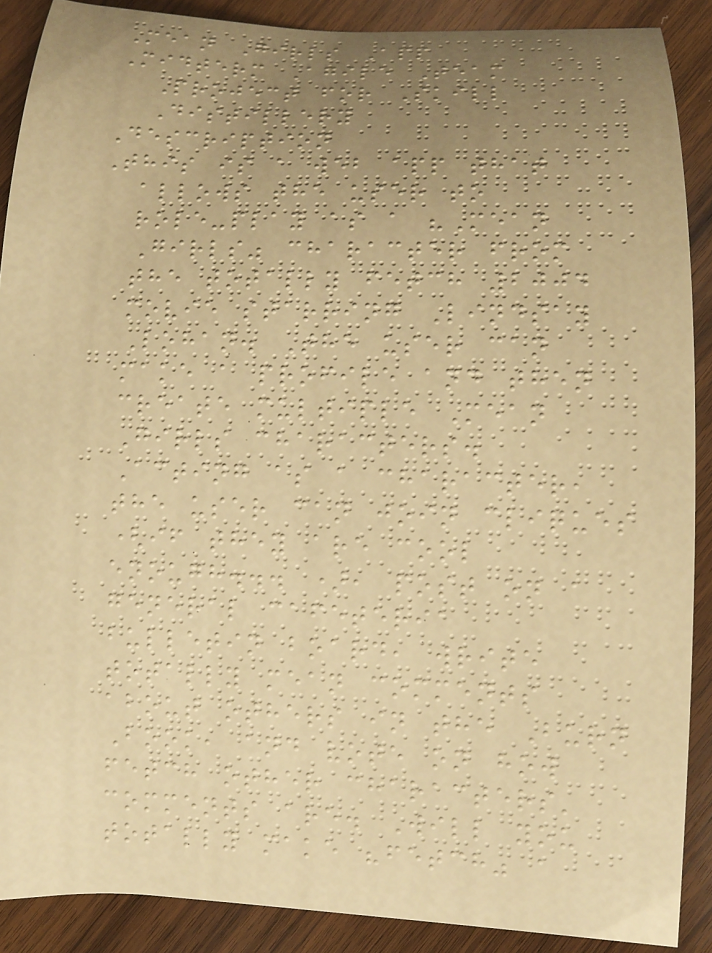Mean Girls App
Midterm Agile Team
Project for Skill
Distillery
Description
This is a web app that
allows the user to
role-play as a "Mean
Girls" character from
the totally fetch 2004
movie starring Lindsay
Lohan. The user can
make a profile and then
create multiple Mean
Girls characters.
Acting as a character,
the user can join cliques
(if they are cool
enough... ), post on a
general cafeteria
bulletin board, write
totally mean comments
about others in the Burn
Book, and vote on how
fetch other characters'
comments are. Will you
totally make "fetch" a
